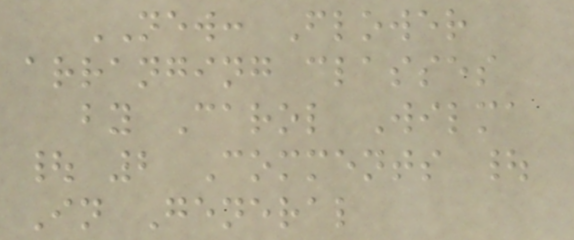NEW: Flower
arranging classes
by Carol Wilma
| 2 Comments |
In General
